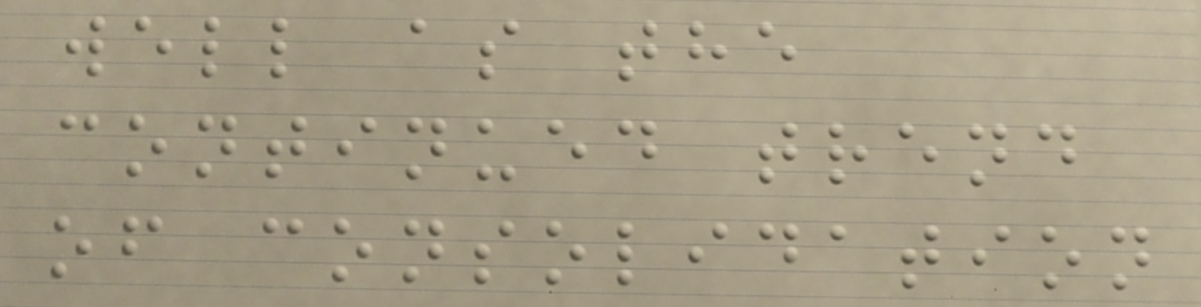well as the
continued trend
of consolidation
